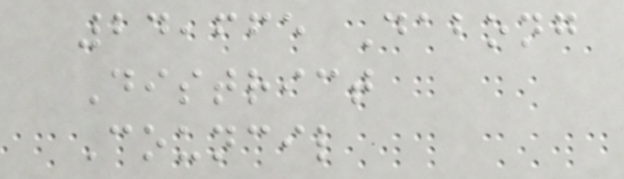24,665 Dabong
District
Council
